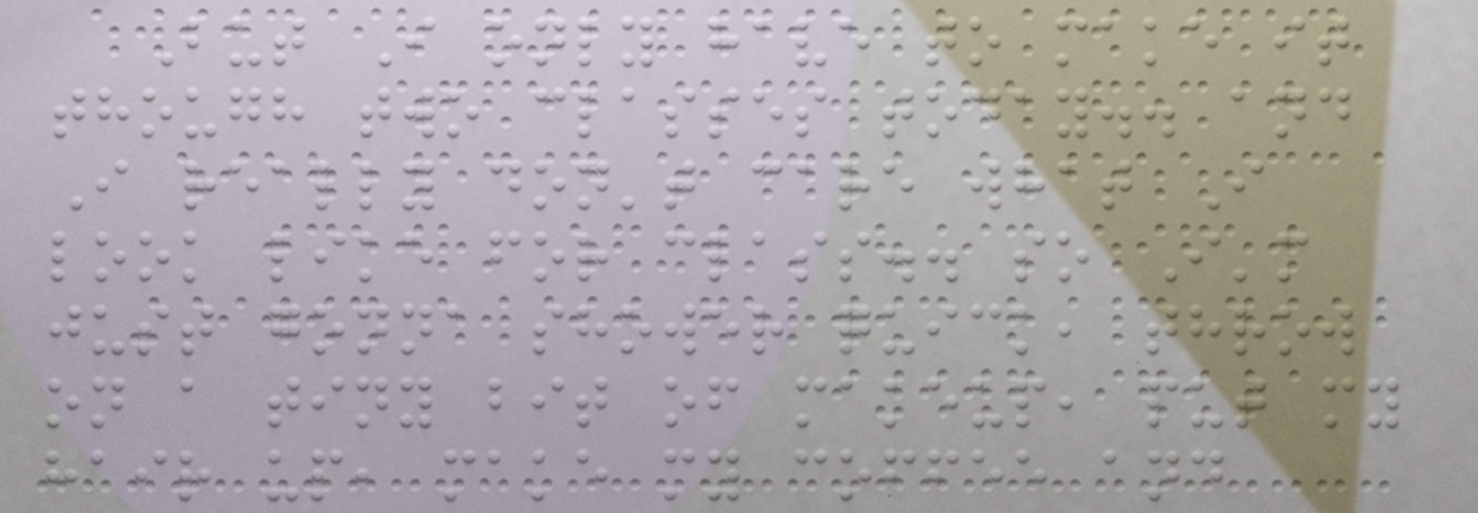But I only have to make it
though two classes today.. and
I really don't care what I
look like for class.. so I'm
just gonna shower quick, throw
on a tiny bit of makeup, put my
hair up, make my coffee and
